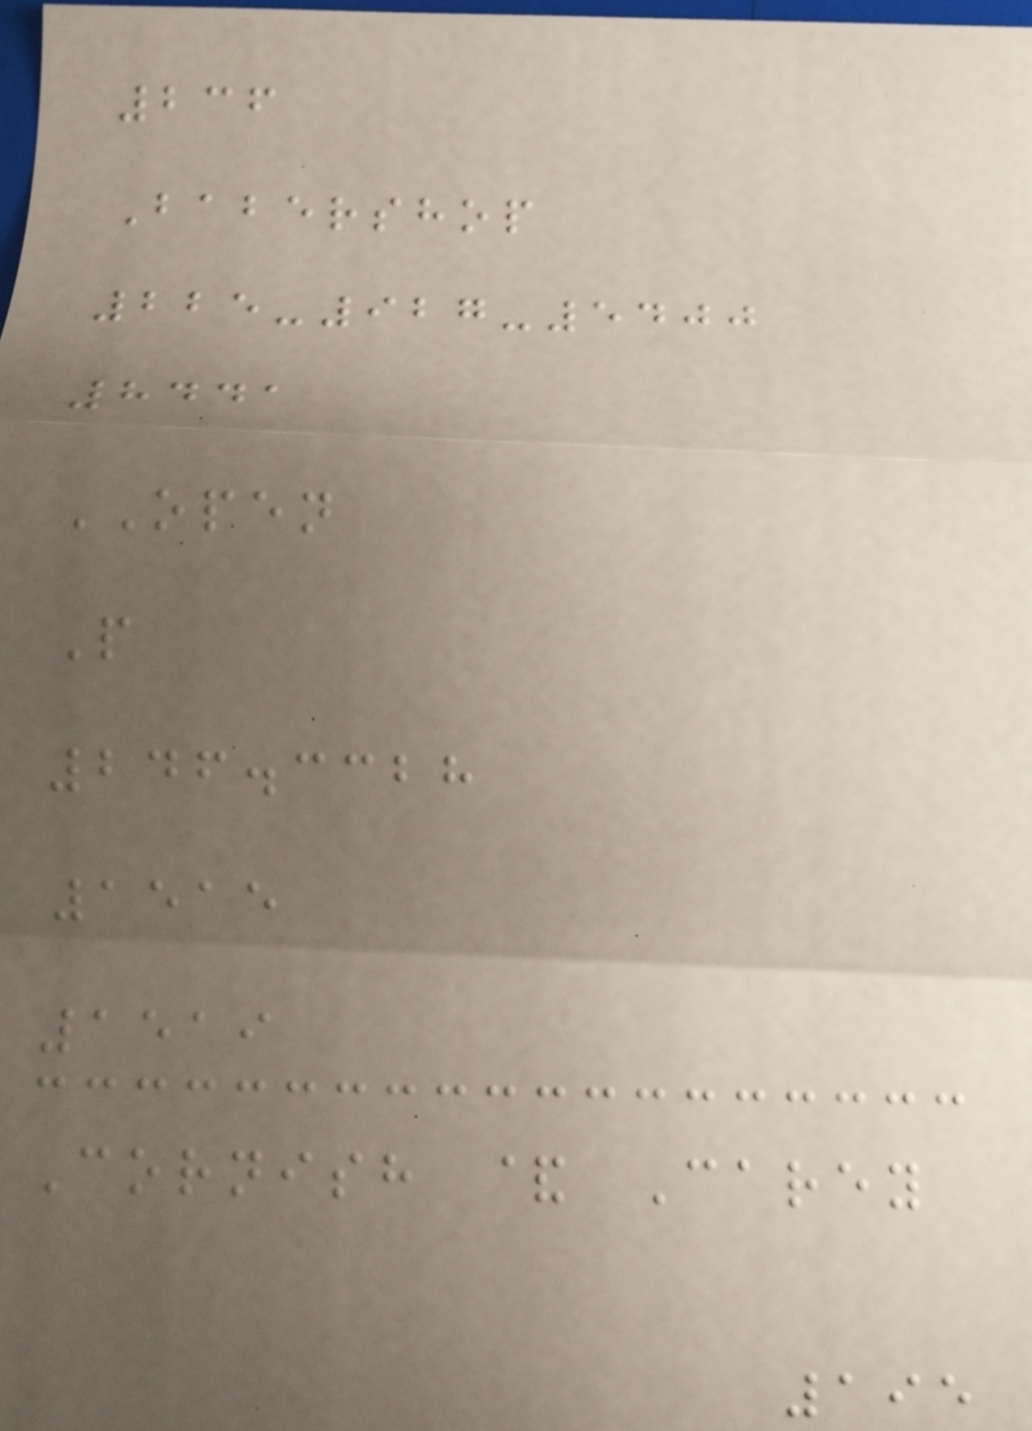236
Babershop
225-927-5400
8441
OPEN
P
246.3328
1515
1519
Cornish & Carey
195
